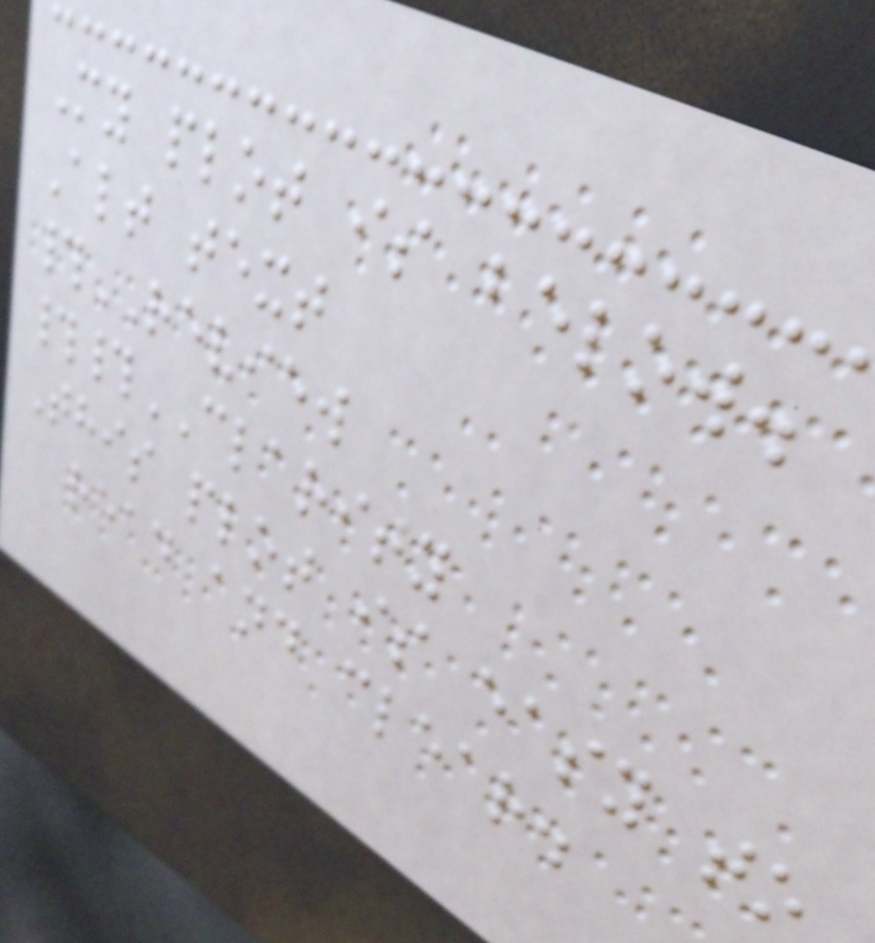My plot is below.
Alt text
#REVIEW
##CLARITY
This plot is easy to
read and clear.
